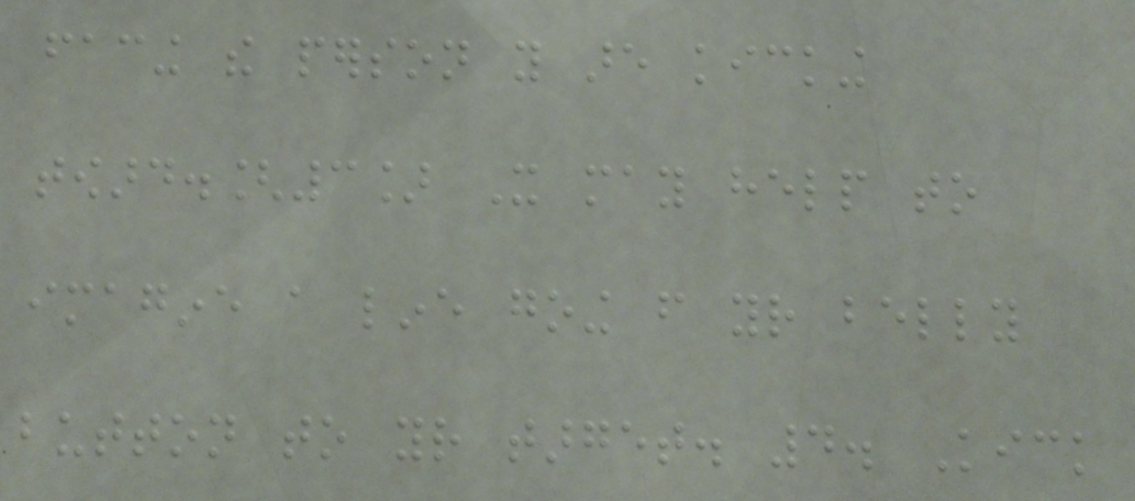facing the person you are kicking
toward.[3] It may help to
imagine a line going from your belly
button to your target. 4. Kick
